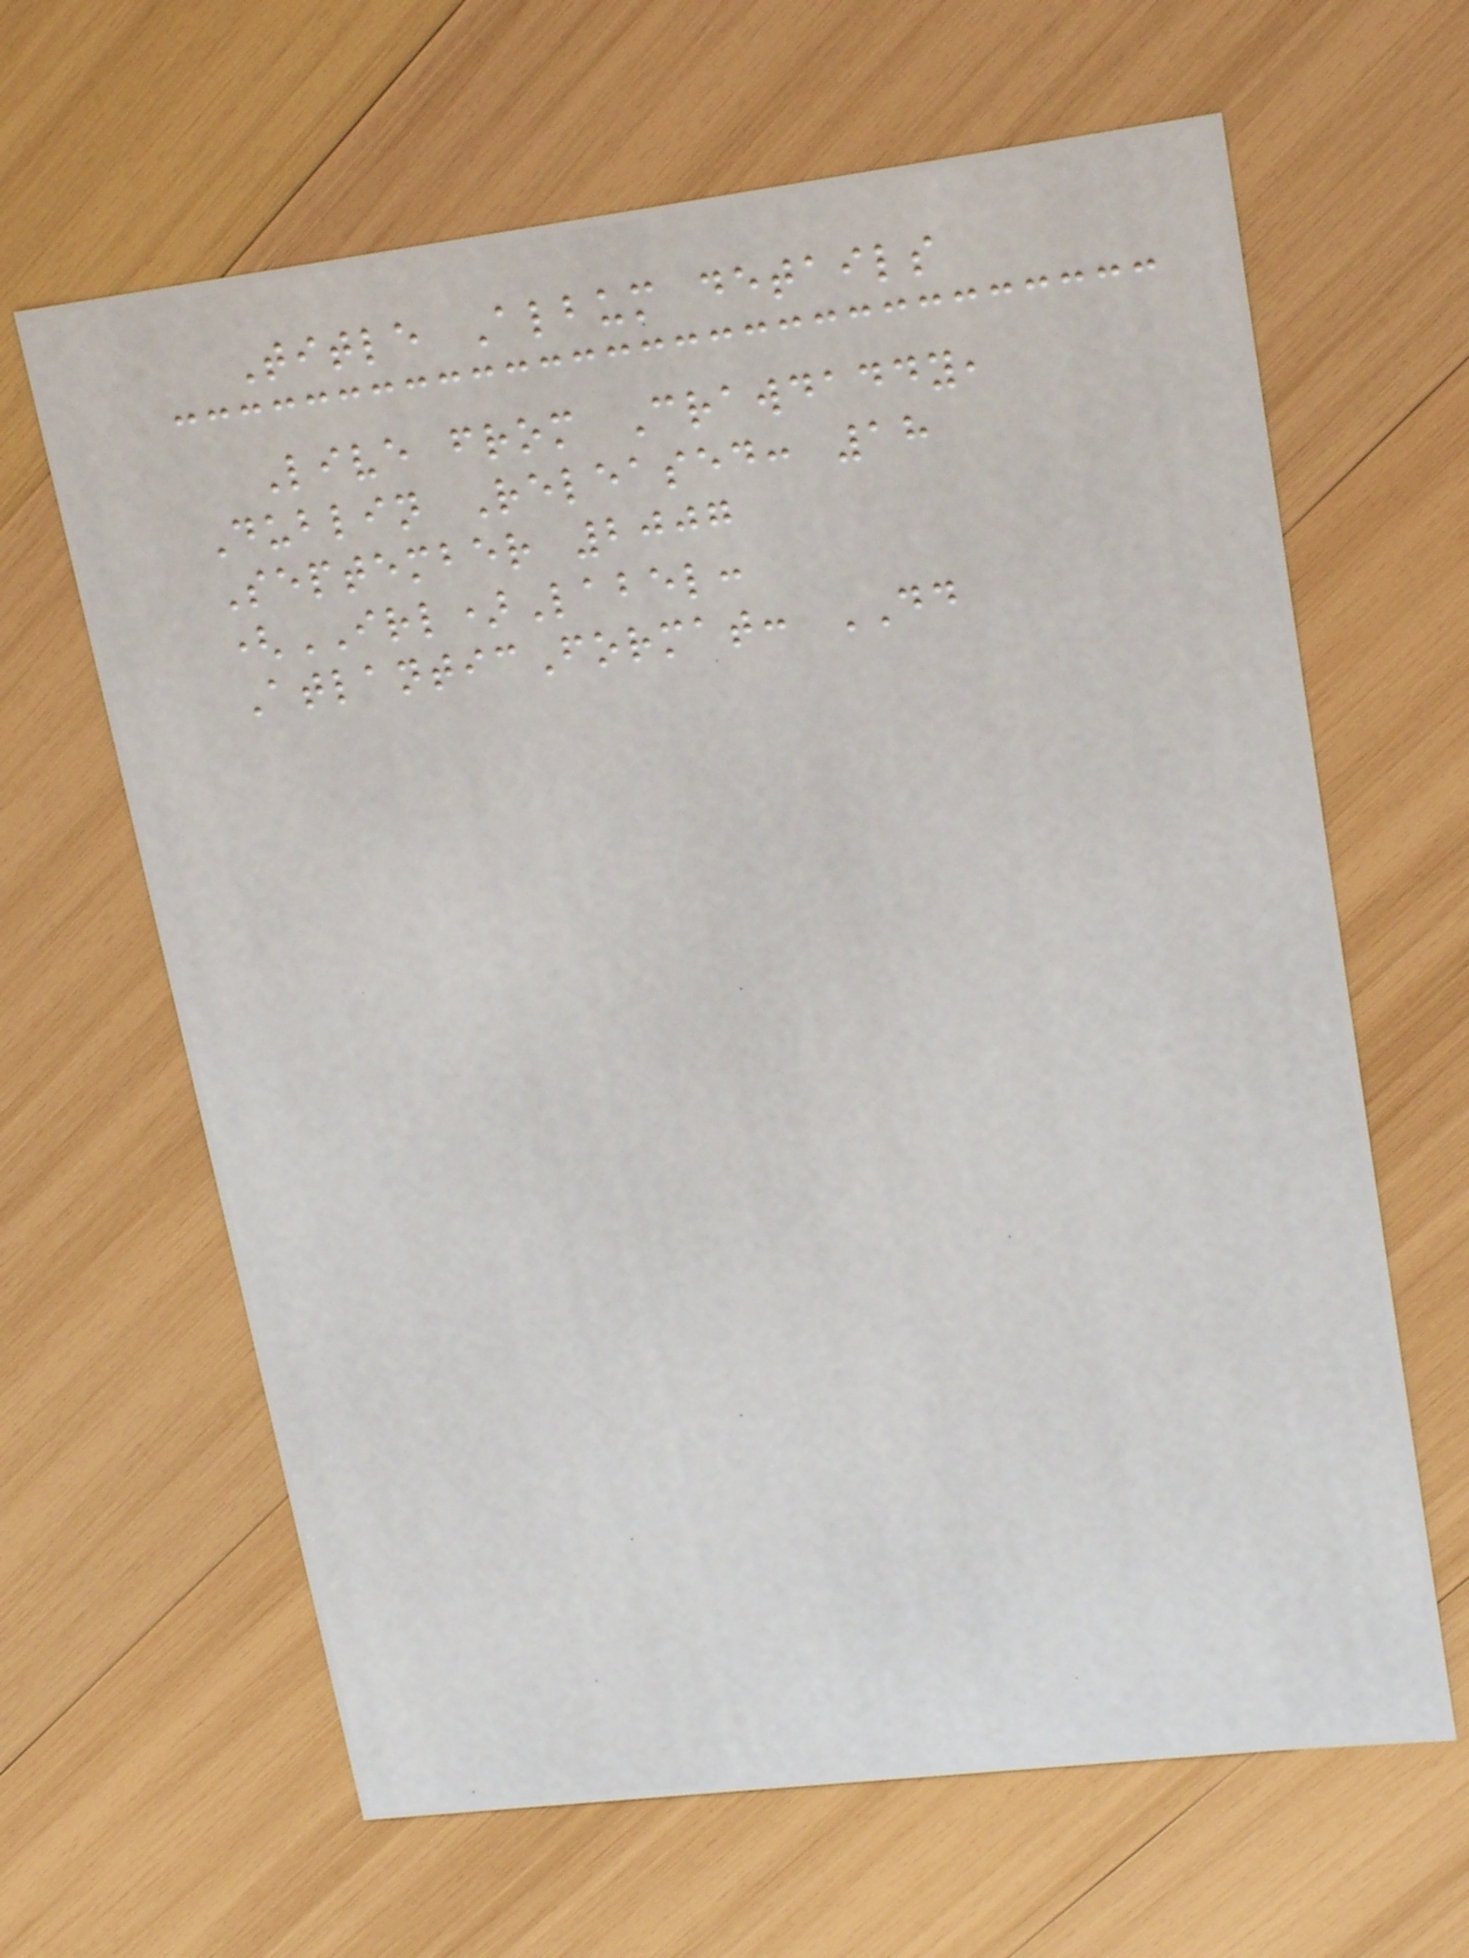Title Album details
Live from Crawdaddy,
Dublin Released: 18
September 2007
(IRL)Label:
AtlanticFormat: DD
